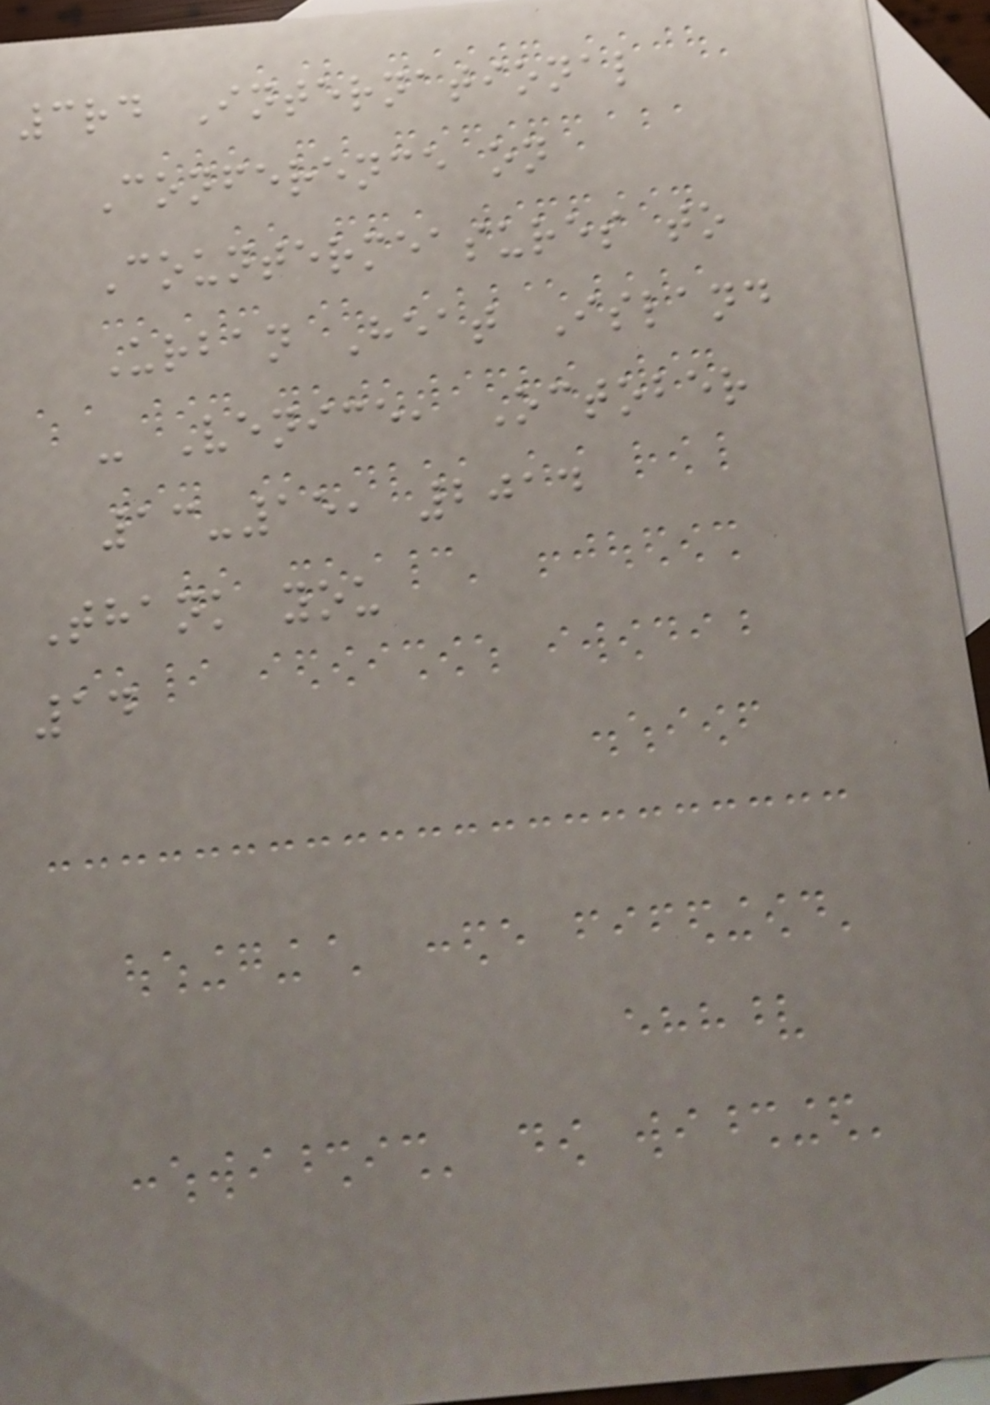3rd International
Conference on
Countermeasures to
Urban Heat Island
- Venice, October
13-15, 2014
Thank you
14
